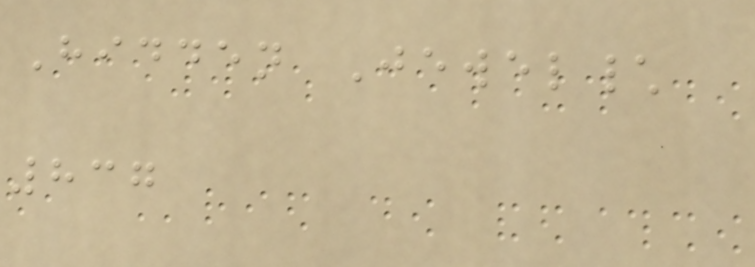Hidden Jewel\
837
